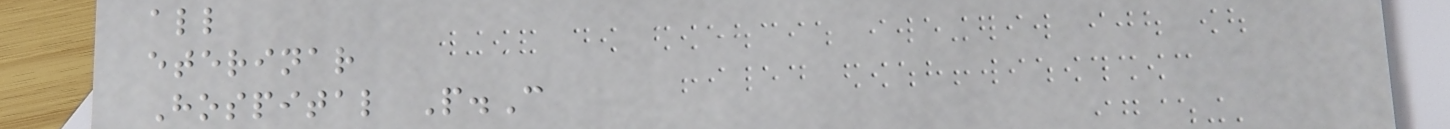all
eterinar
Hospital P.C
